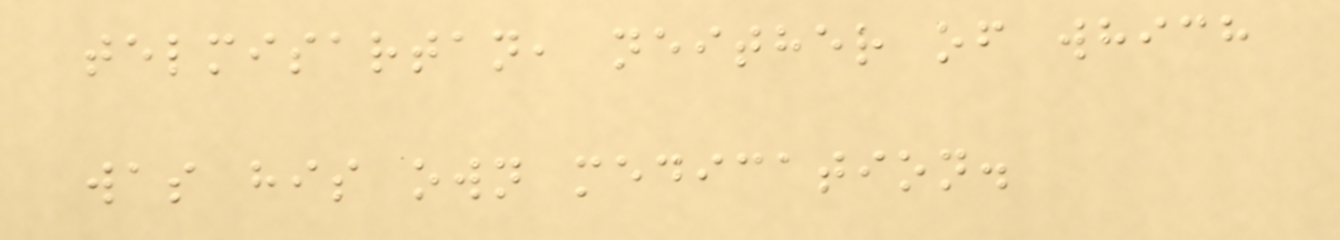telmisartan, neither of which
was his own medication.
